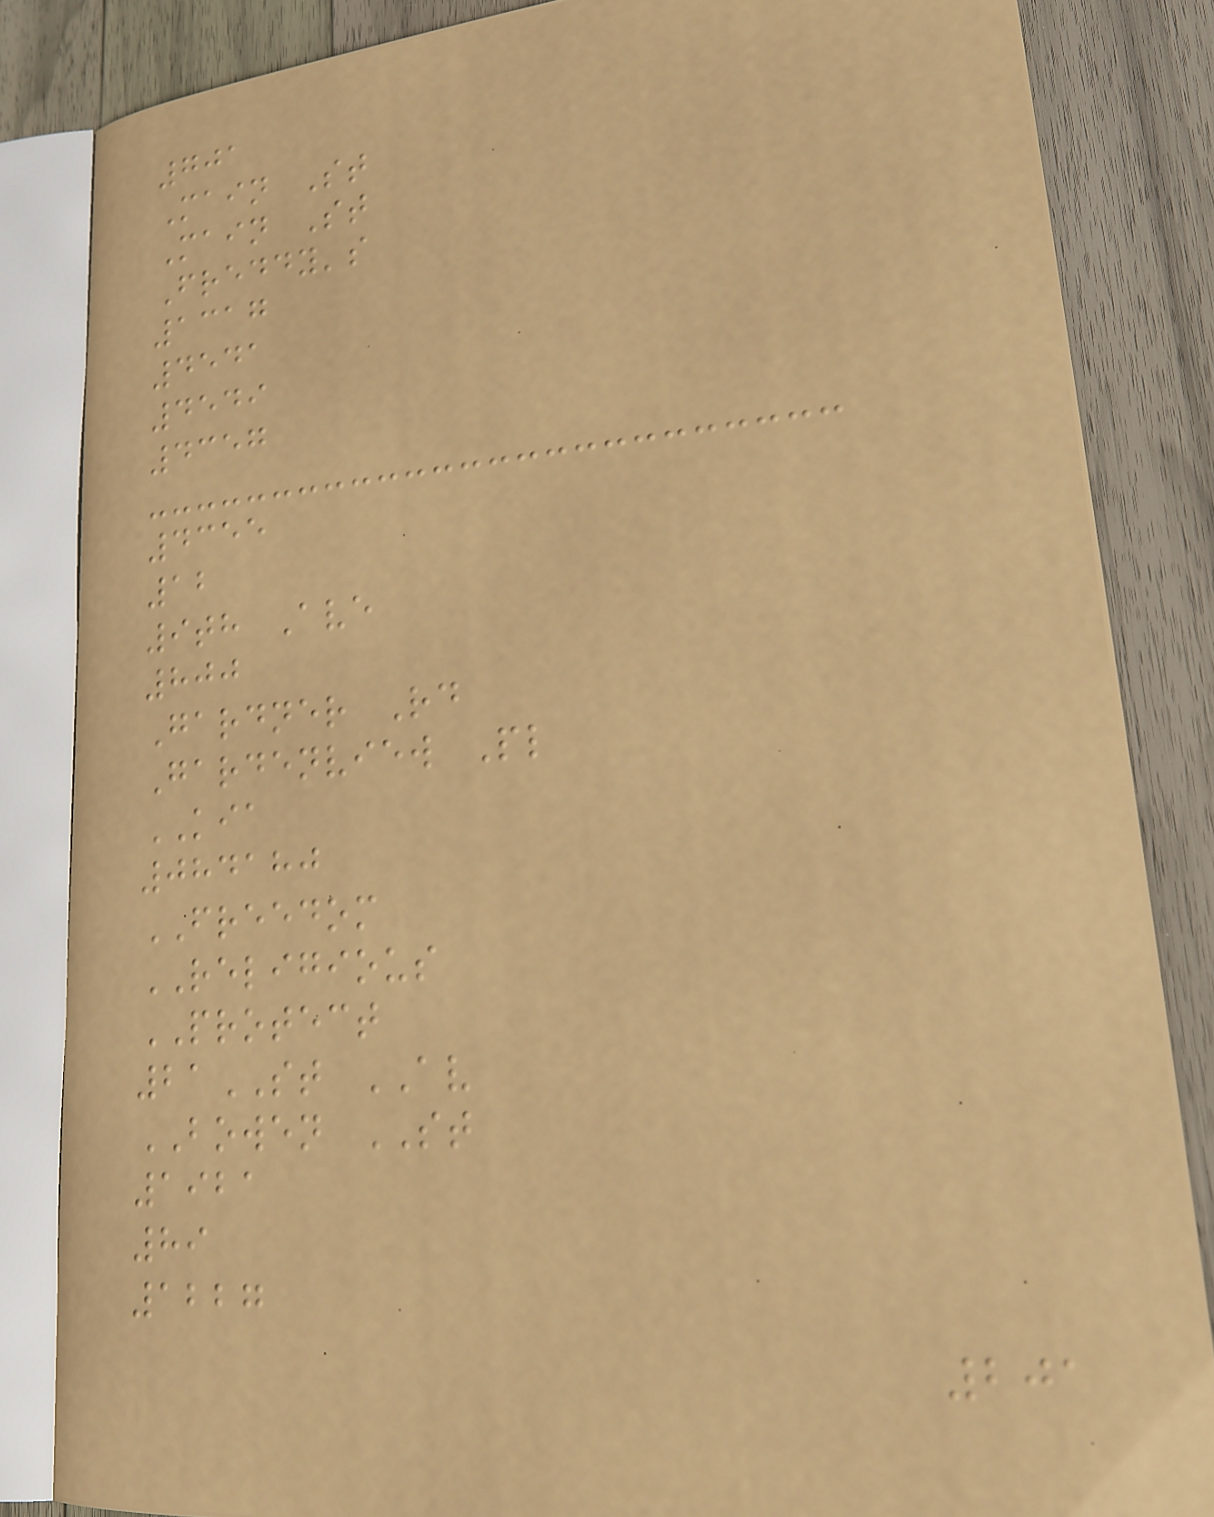701
Main St
Main St
Freddy's
1317
4541
4549
4357
4355
12
9th Ave
800
Gardner Rd
Gardenview Pl
KIA
084180
FREEDOM
RELIGIOUS
PROTECT
21ST AV
BOWEN ST
1921
89
1227
201
